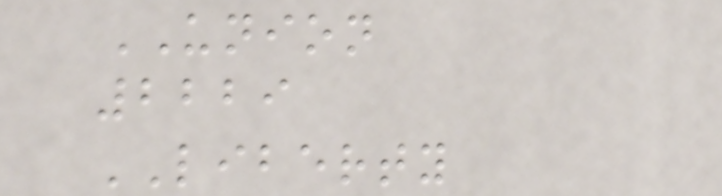UNION
2229
LIBERTY
